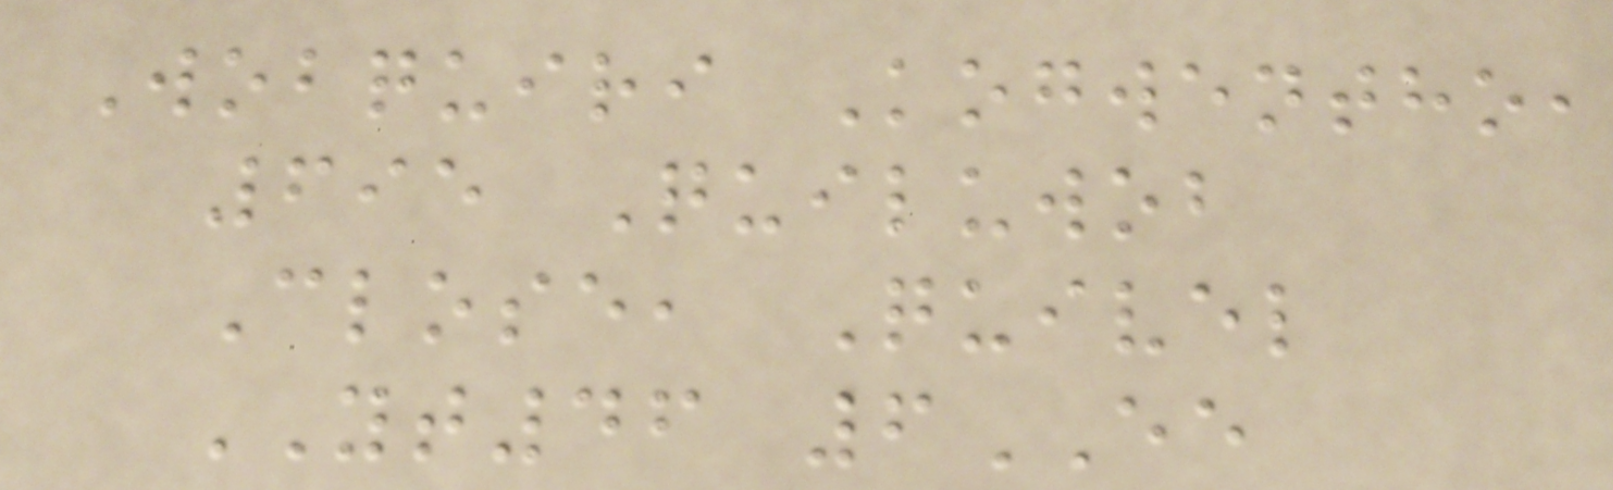Wobquiri Kogwentho,
695 Quiluwob
Close, Quivel
YT46 6EE
